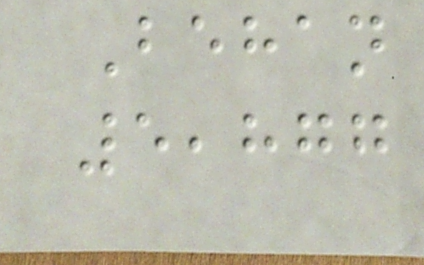Behan
5,877
